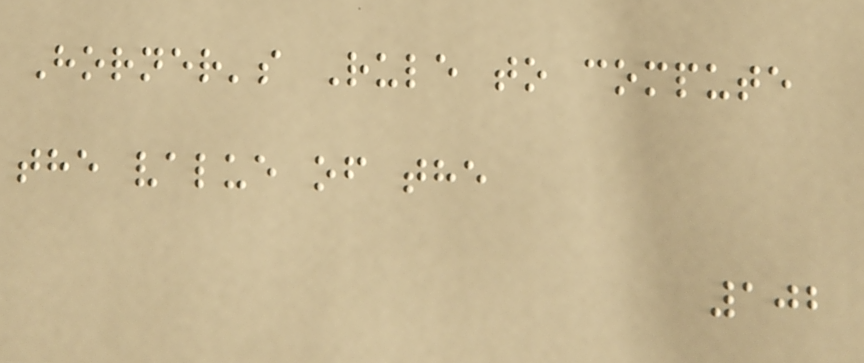Horner's Rule to compute
the value of the
102
